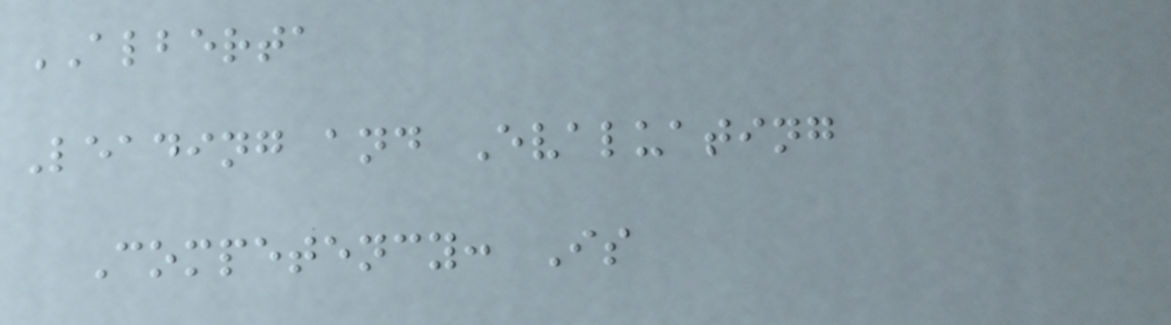ALBERTA
Leading and Evaluating
Competency: Is
